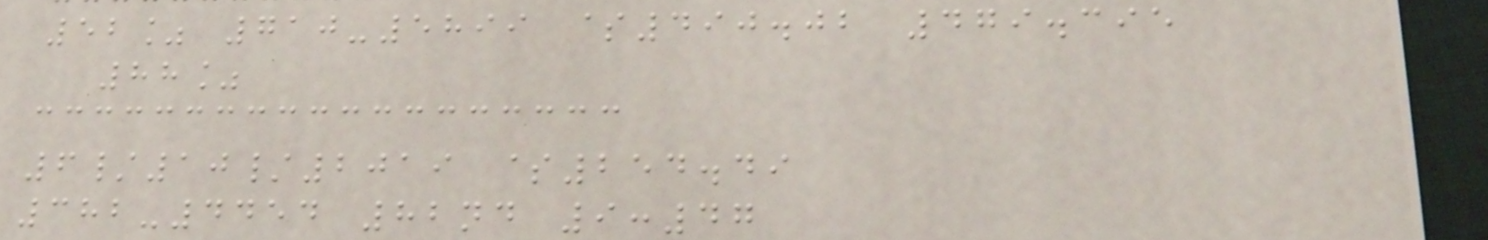52% 710-5899 $490.02 479.395
88%
6/10/2019 $254.49
382-4454 82nd 9:47
